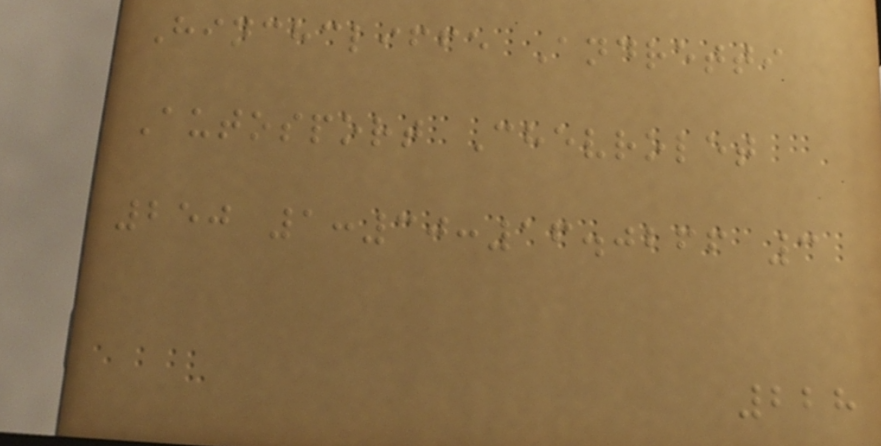Hinchcliffe Andretti
Autosport Chevrolet
250 1:30:16.0266 3
228
